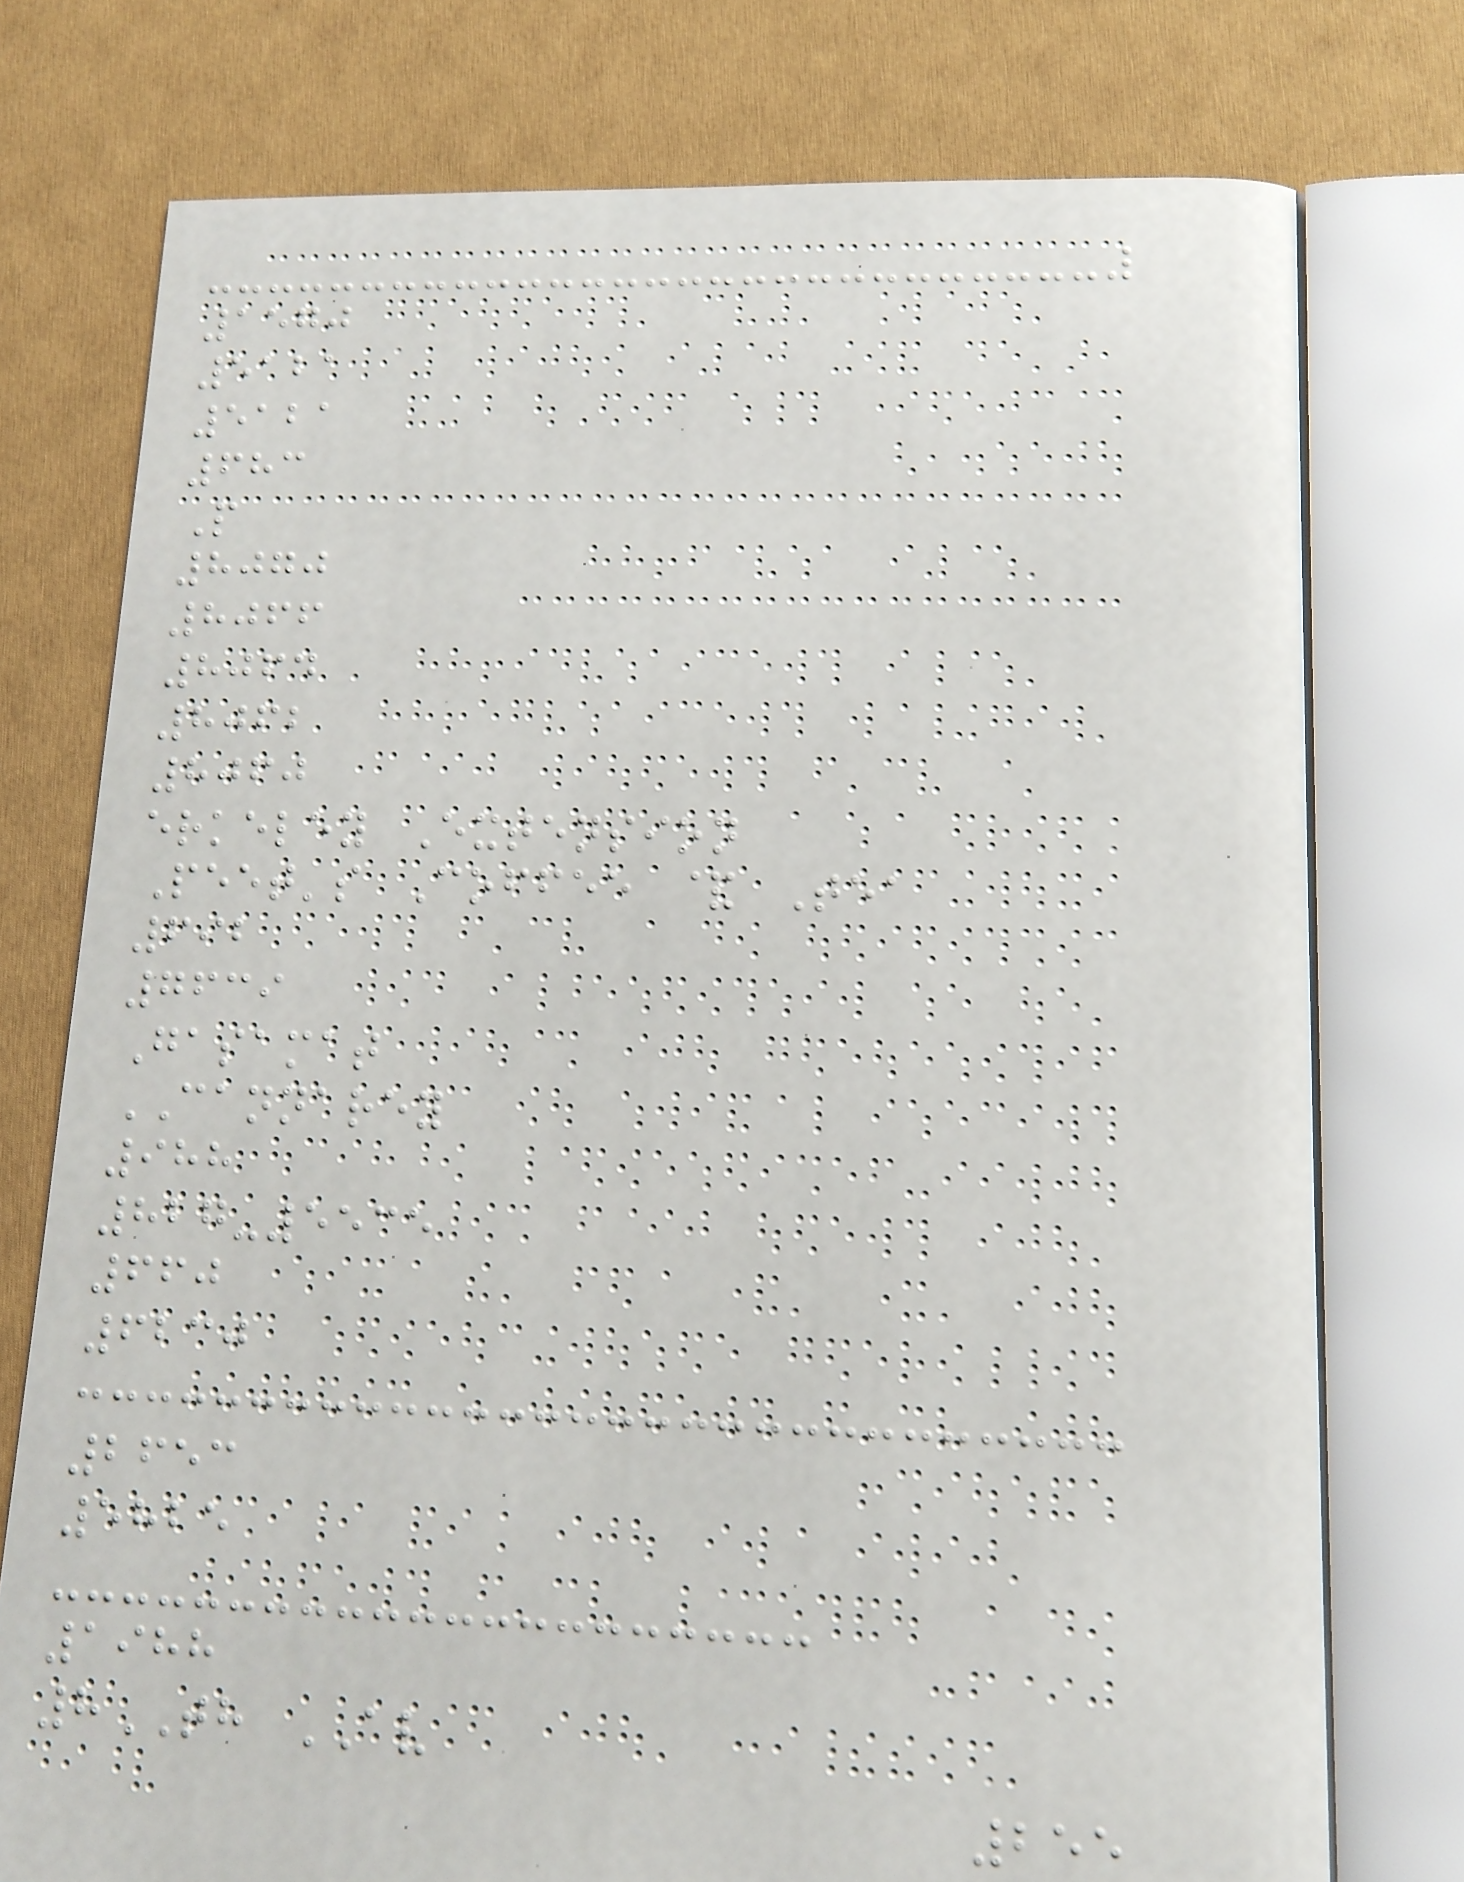1570
5121
5121
683
P
8070
8066
8064
8062
8060
erkeley Extension
Peet's Coffee & Tea
692
7639
Gasamat
CANNAREY
988
827-5535
660
6230
2653
5825
1988
8TH AV
255
